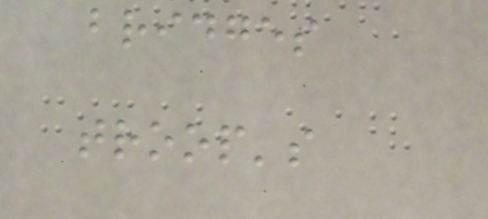bridges
troop's
